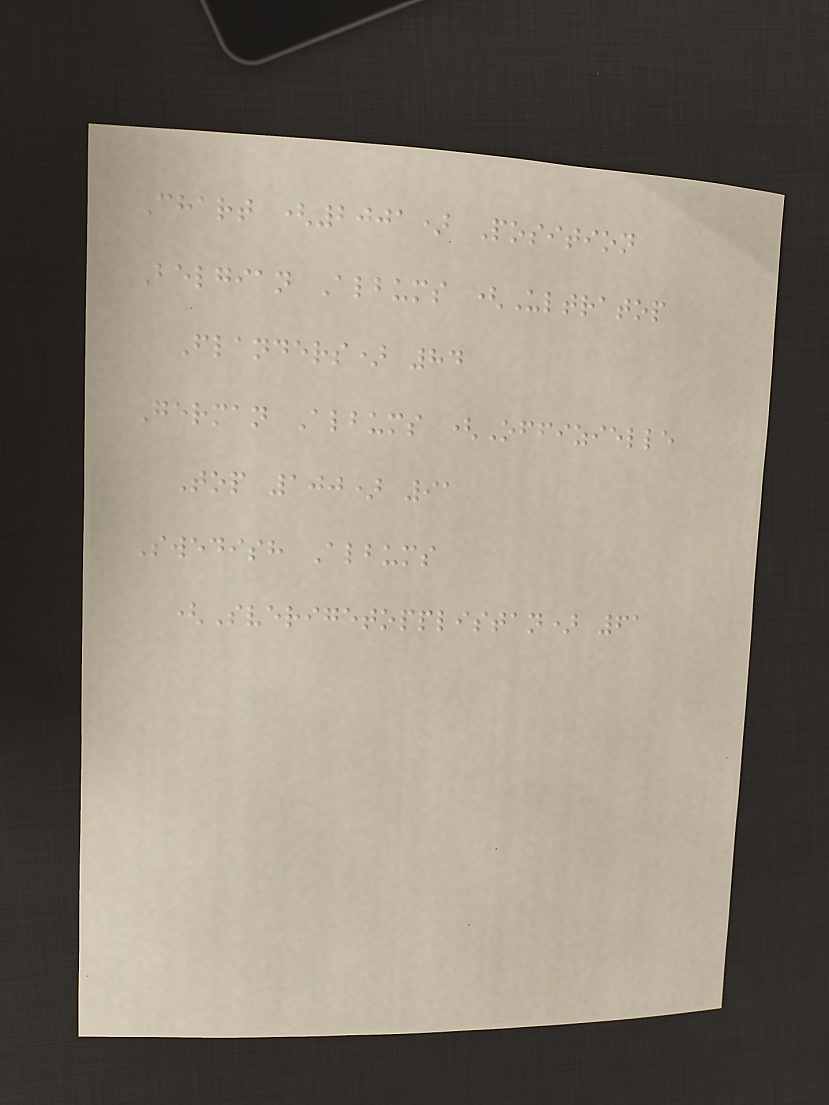Chart (2001) Position
Belgian Albums (Ultratop
Flanders) 84
German Albums (Offizielle
Top 100) 91
Swedish Albums
(Sverigetopplistan) 61
